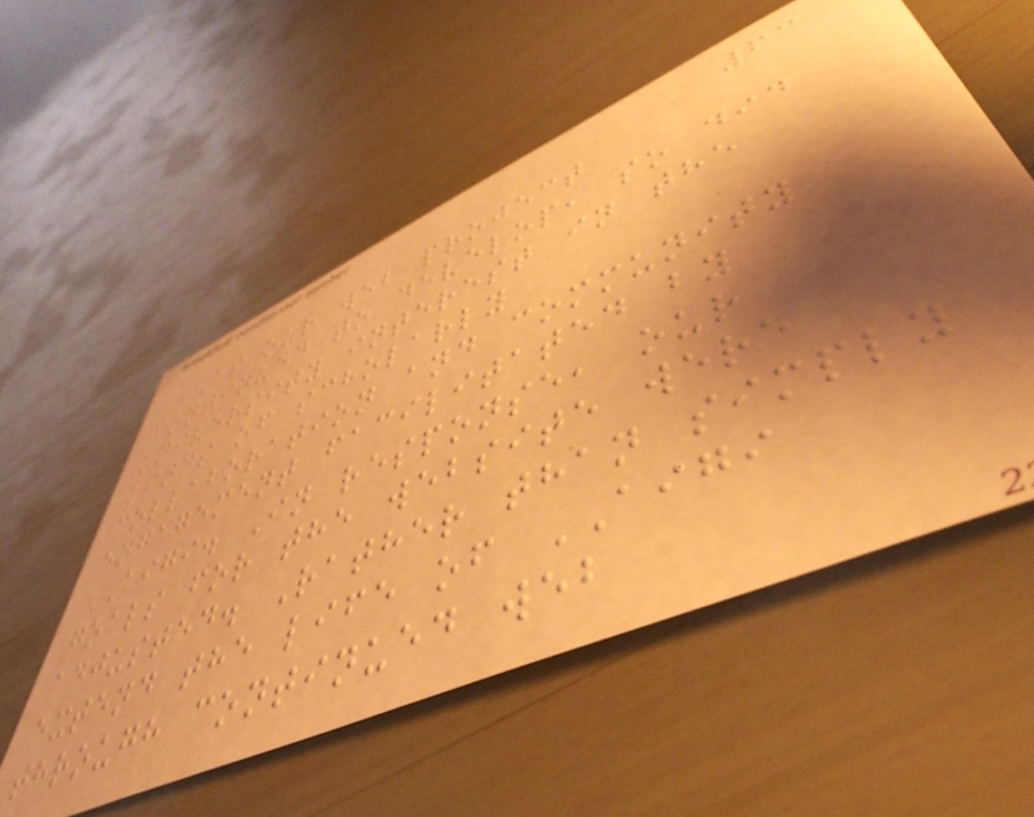63
As our web project
continued to develop, so did
university interest in the
kinds of scholarly
collaboration and community
engagement facilitated by
AIGI. In response, our
goals for the website were
adjusted. Rather than simply
extend the life of AIGI
through continued web
